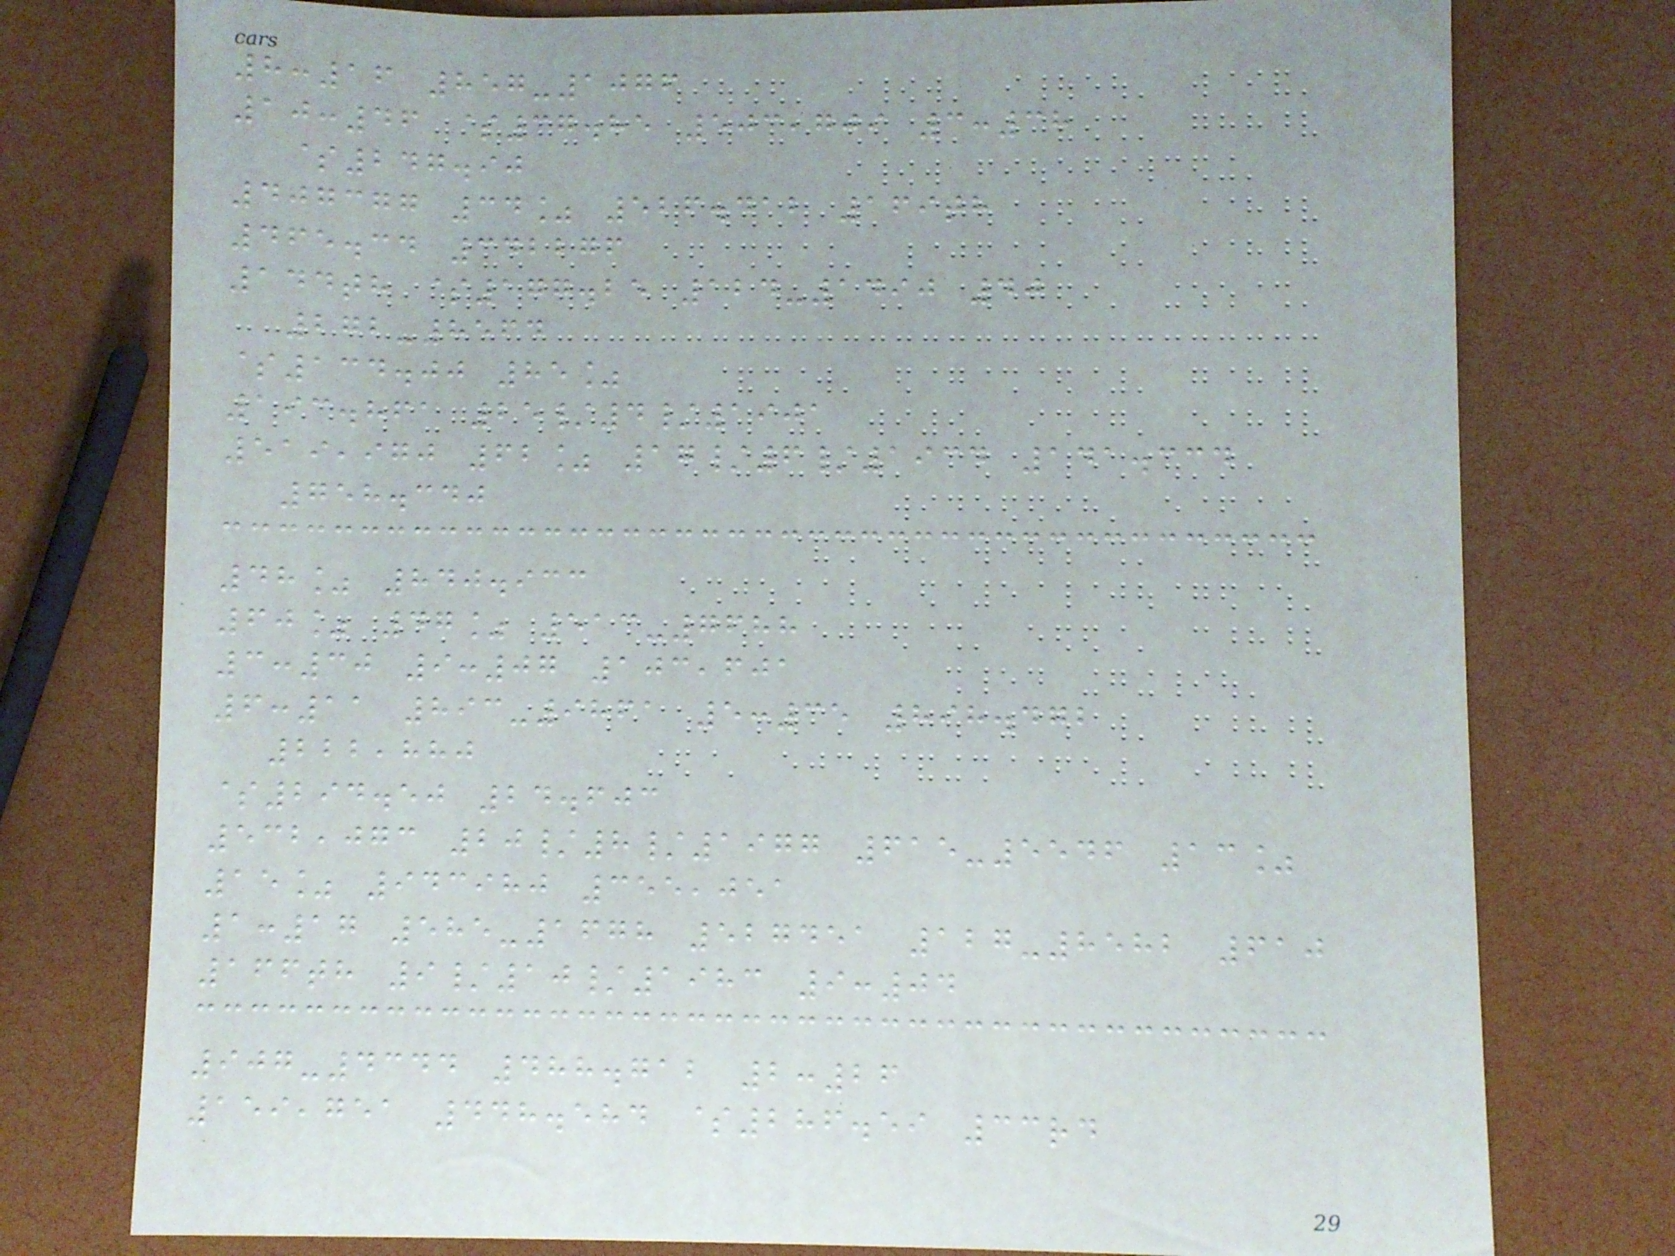8:16 857-1076
10:46 $37.85 503,709 3:38
$247.90
407377 34% 526.412 169th
465.34 342276
144th $177.25 124-1490 40
272-8564
$134.00 85%
193.861 25/4/1901
519,970 62% 17/6/1934 141.334
758.340
48% 840.933
60% 47% 513-7688
3:30 9:07 103,601
6:11 893-9861 5:35 898.472
222,880
$294.50 24.603
532,073 20/8/1977 615-5546 13%
15% 943980 355,051
1:17 585-1678 527451 127-8582 610
166th 9/10/1983 9:04
907-4344 488.712 2:26
159,751 448.584 $286.59 33rd
